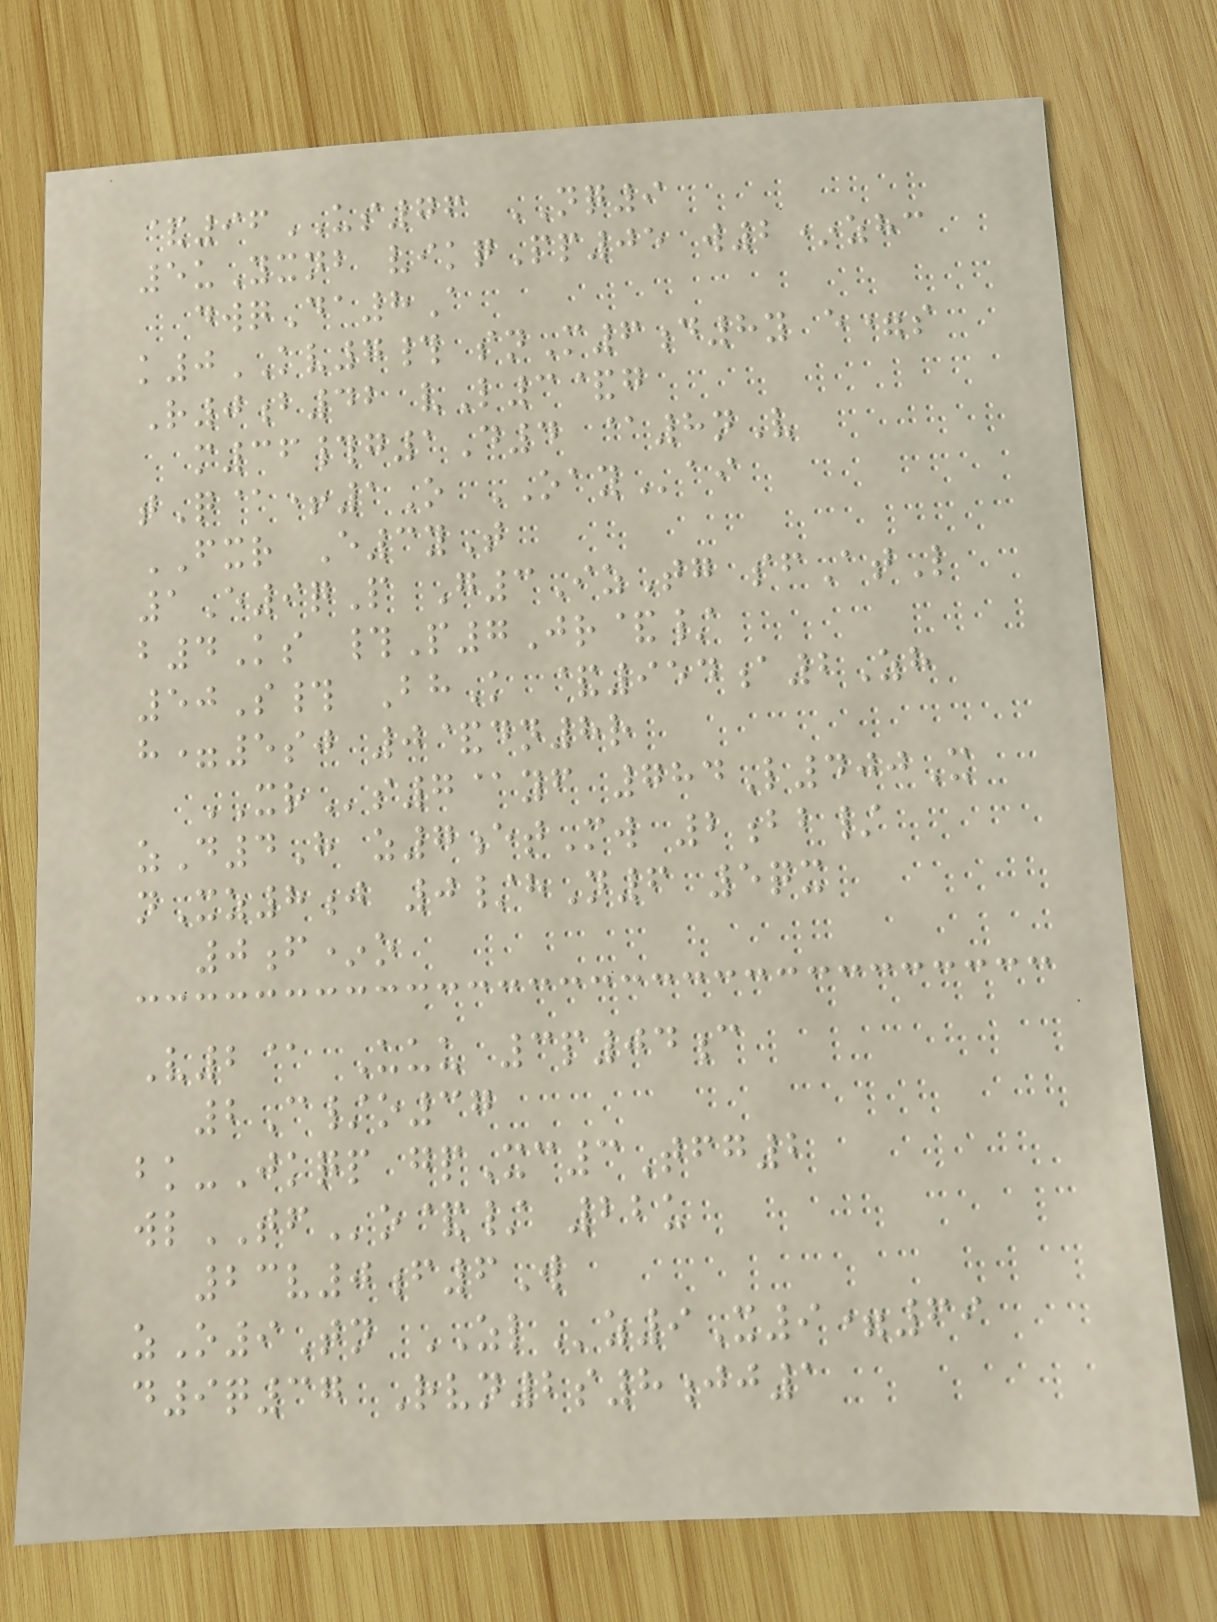&96US76 NQ9
5uYxnb vikqPp05 w2*zhc
dwqDa8A
k0KV7# snM6d8y e=s
R0b42 vL3&g
m36#g1D4 @8nV
tQ@+1O OAYai
FXR E3yT
1E9qP G3IzTg sfAtL
b4Ks #P7Jr&/
50S# BhK &954a2Zh
h=5sj 0&dn8r
XRs7@yf 784L400X
zD4H z7etMw 2bb/
nXz8j 0/hN6 5qx
0f*o
V2@ Uuu 3p04c
2C/o37
bk-Jkqp gpXc3Tfg2
wlTFo&/ 22u
23v0f6W
zO9Tn ZLz9X9=69
d9q37 Rvn2s8jj1
